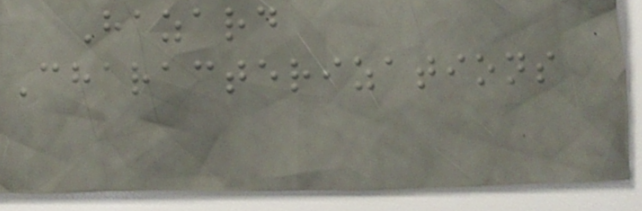Hazard
Characterizations
